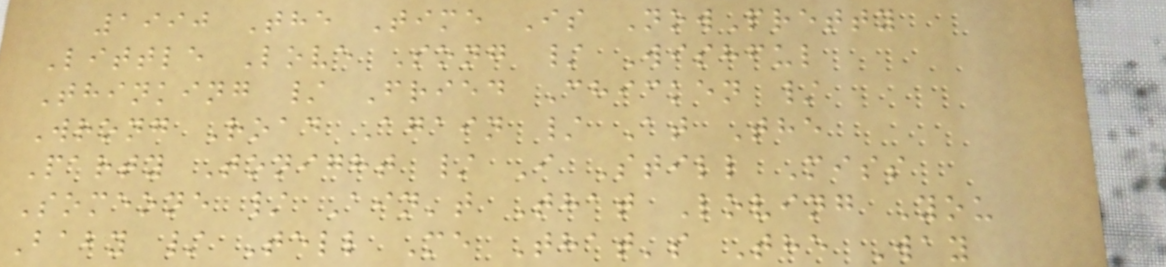1990 The Time Is NowPretty
Little Love Song / Wishful
Thinking / Fried Chicken /
Wrong Road Again / At The
Party Tonight / I Still Miss
Someone / Ain't That Loving You
Baby / Tell Me That's The Way
